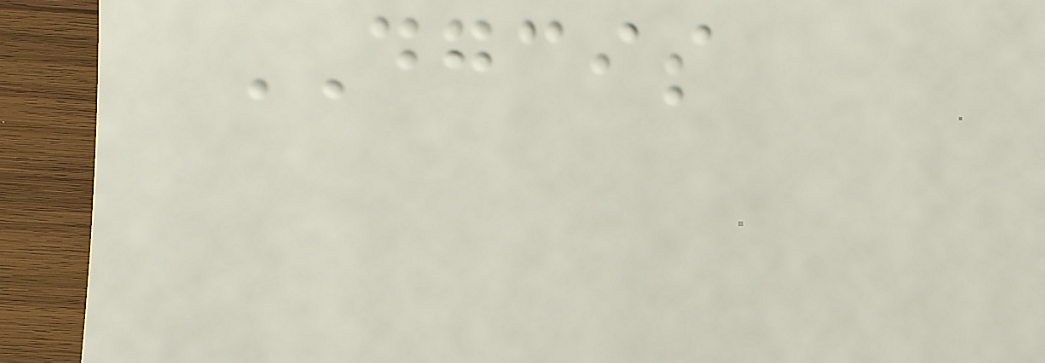DGCIS
